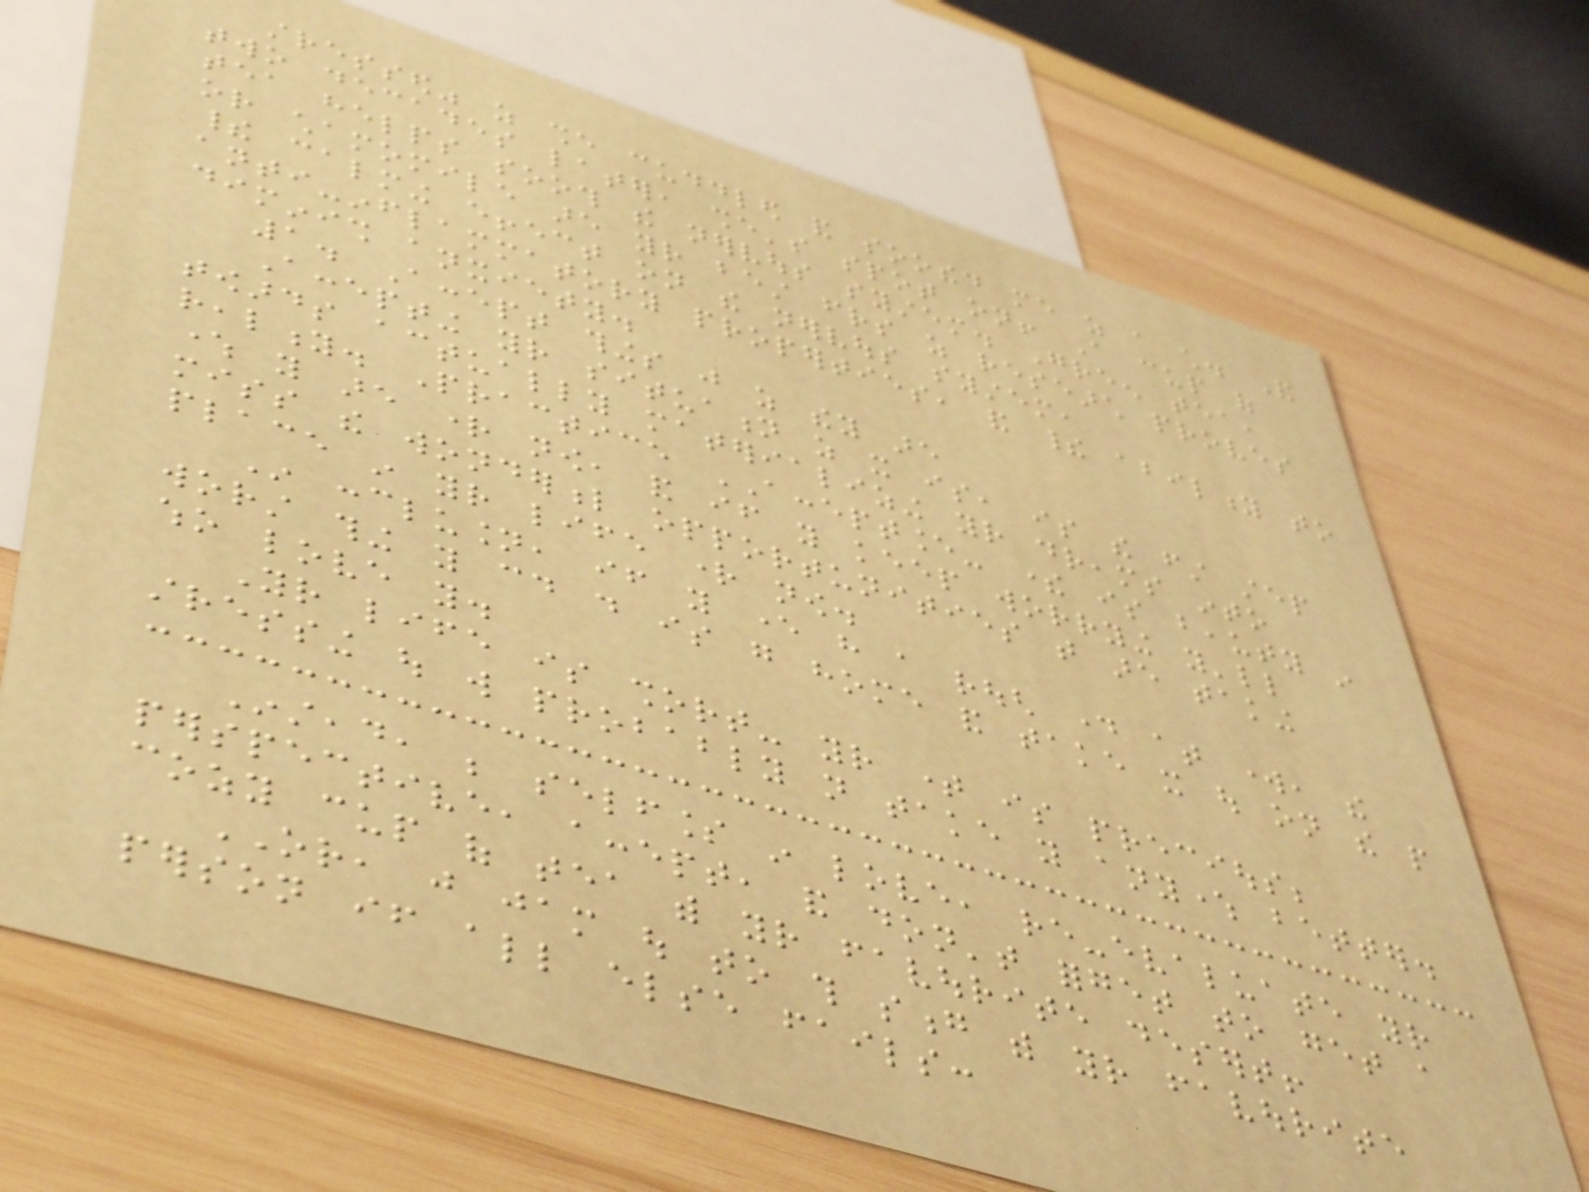stressed" as she cuddled and soothed me as a child. And
two decades later, she's spot on! A cup of
tea helps sooth the nervous system. Green tea,
or chamomile are your best friends as research proves
their calming effect on the nervous system,
anti-inflammatory properties, and their ability to
diminish anxiety.
1. Accept things just as they are
Accepting your situation as it is, is the first step
towards actually materializing your dreams into
reality. Practice ACCEPTANCE- there is beauty in
where you are right now, and if you keep worrying you'll
miss the wonderful opportunities that are taking
place in your life right now.
In conclusion, if you ever have a rough day at work, the
worst thing you could do is go home and take it out on the people
who love you.
Your life is short- your time is precious;
stressing out will probably not take you anywhere better.
Instead, be selfless in love, re-evaluate your
perspective, accept, and don't forget to get a
cozy cup of tea with your favourite desert!
OR, just jam out to this song with your favourite
person if all else fails:
